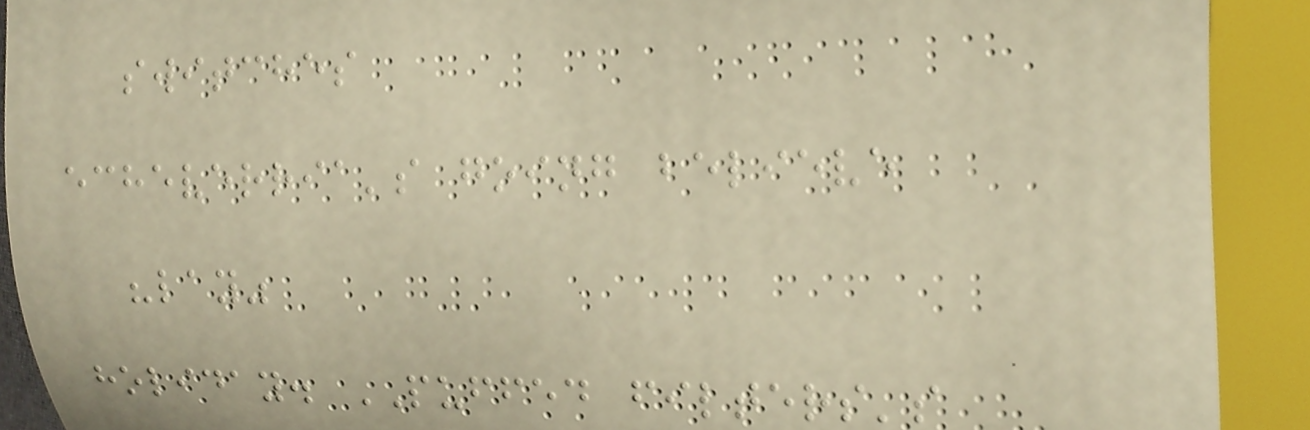switches
echeverria's going believe
"lay"
holiday. PUFFED filters's
